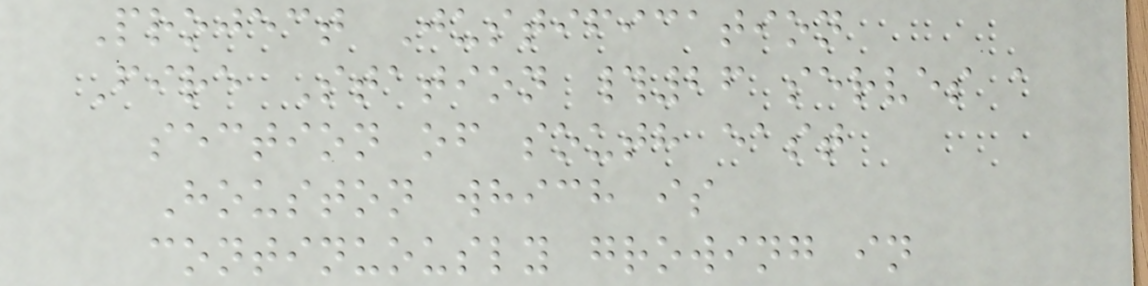Project Justification
Fire Station #26 serves a
section of south east
Houston which is
continuously growing in
